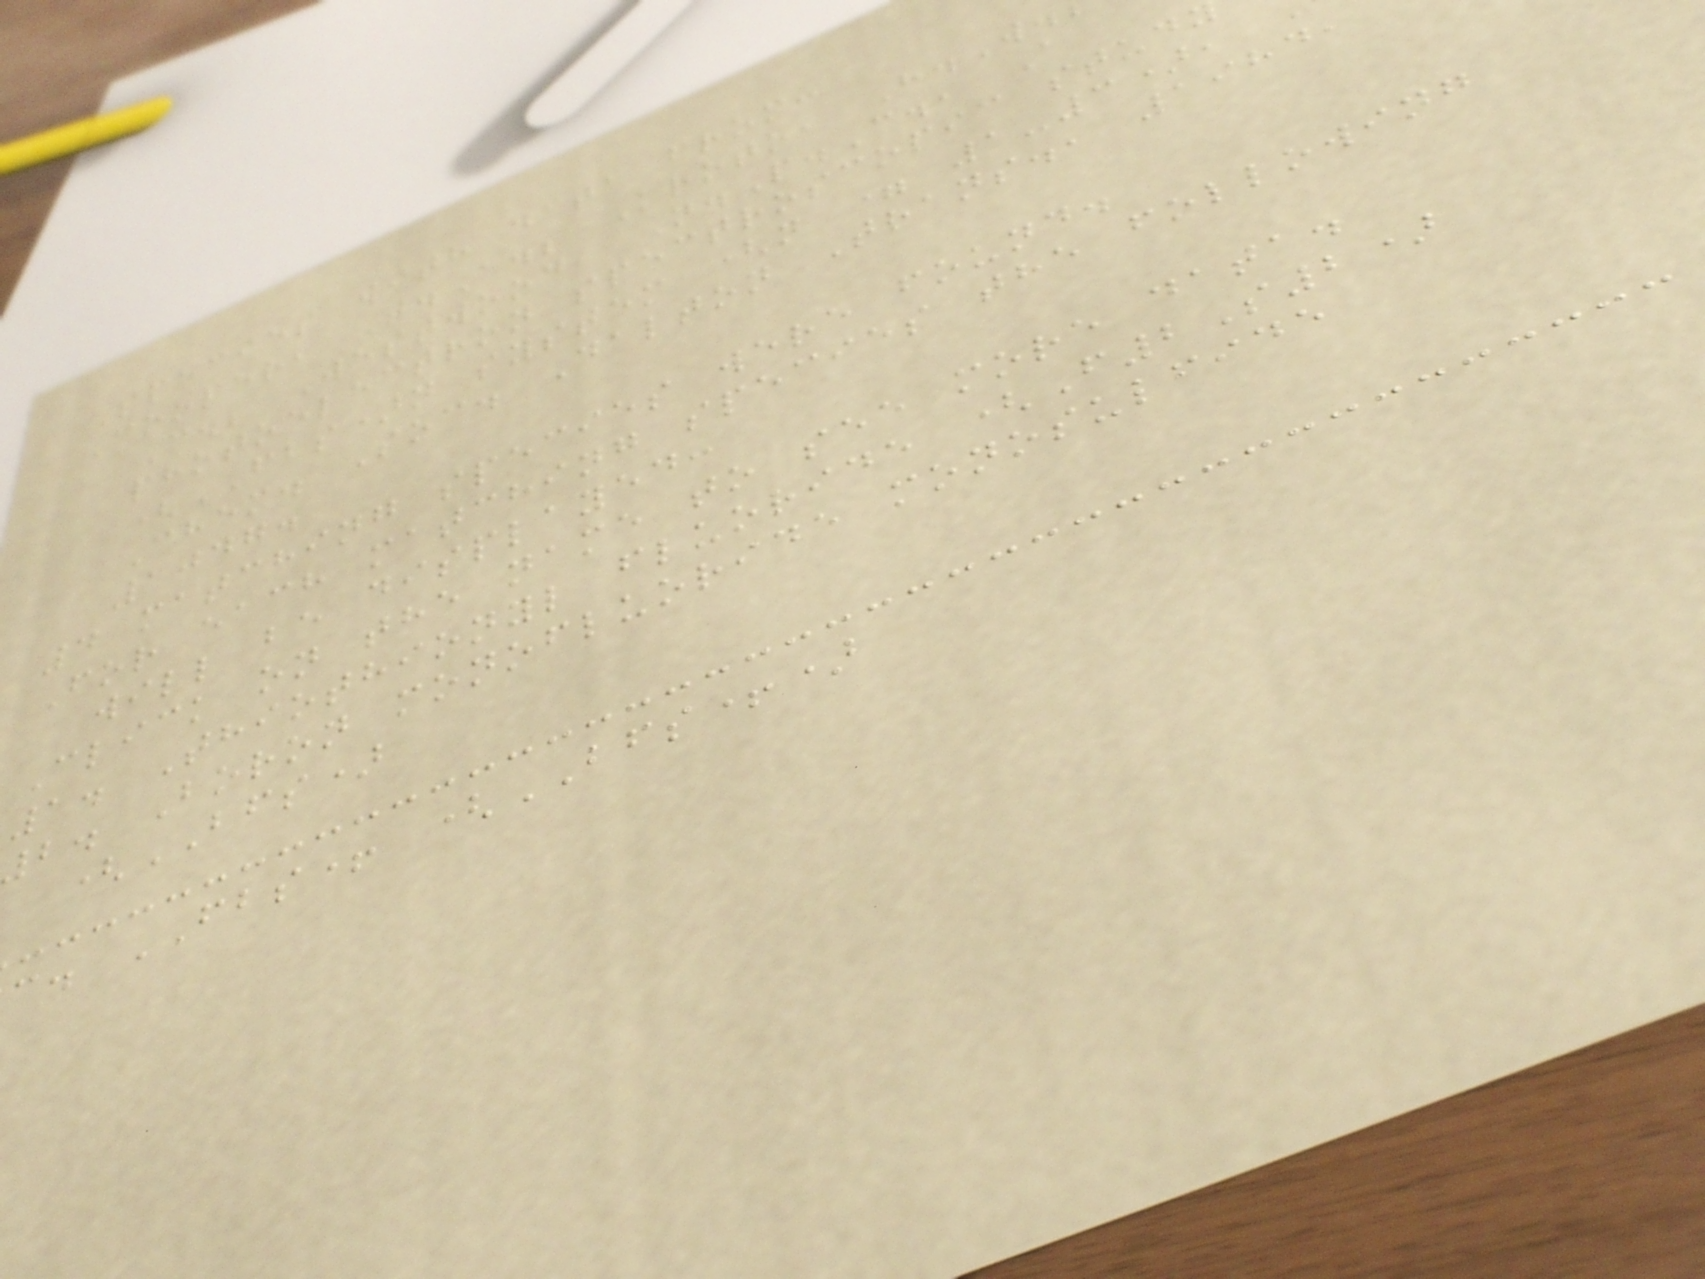Species with data from:
Cooper, T.A.; Kroto, H.W.
C.; Westwood, N.P.C., A
photoelectron spectroscopic stud
(FBS)n system (n = 1-3),
Chem. Soc. Dalton Trans., 1984,
1047.
4 matching species were found.
For each matching species the following
will be displayed:
Click on the name to see more data.
1. Thiothionyl fluoride (F2S2)
2. Boron monofluoride monosulfide
(BFS)
c. FBS+ (BFS+)
